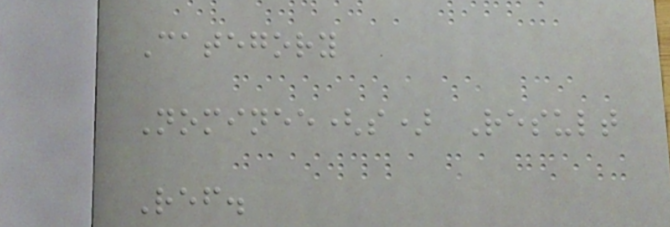Category
Nominee(s) Result
Ref.
